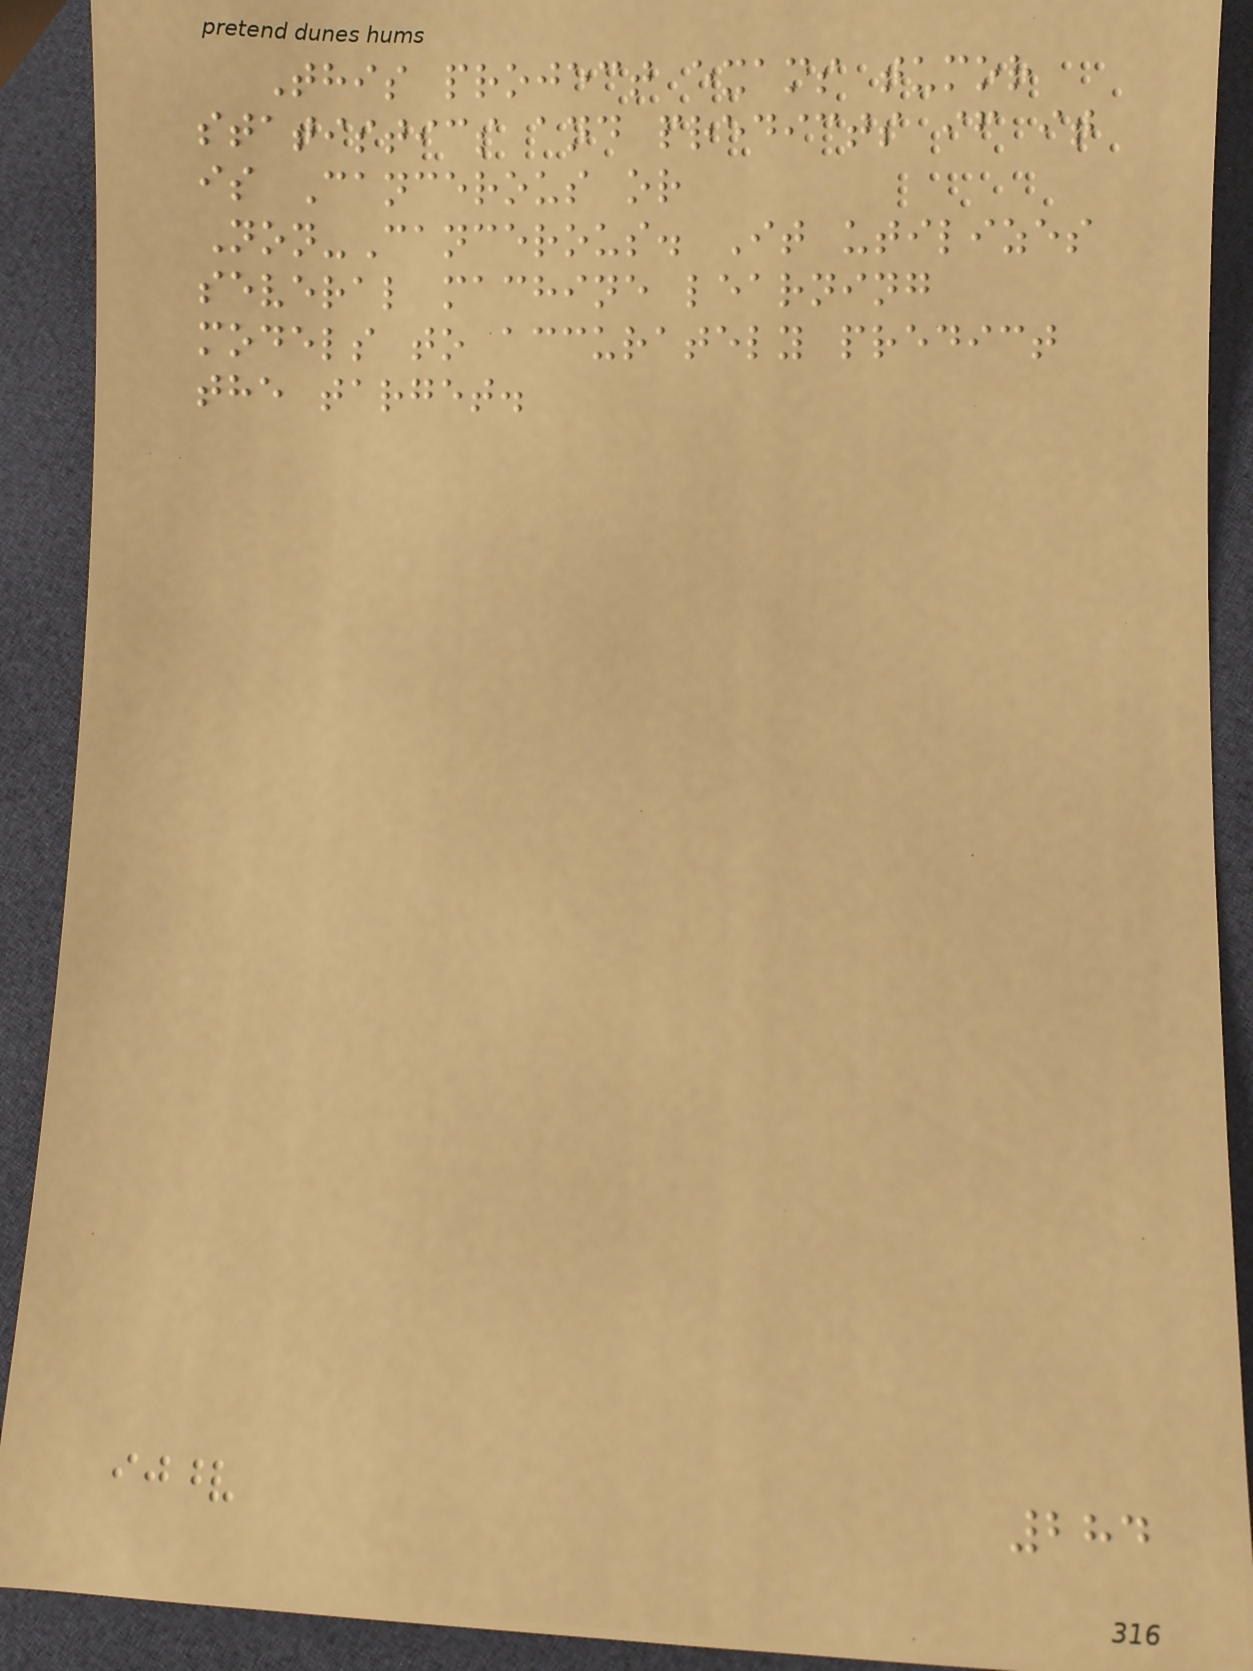This project exams tumor
statistics and predicts if it
is Cancerous or
Non-Cancerous. It utilizes
several machine learning
models to accurately predict
the target.
284
